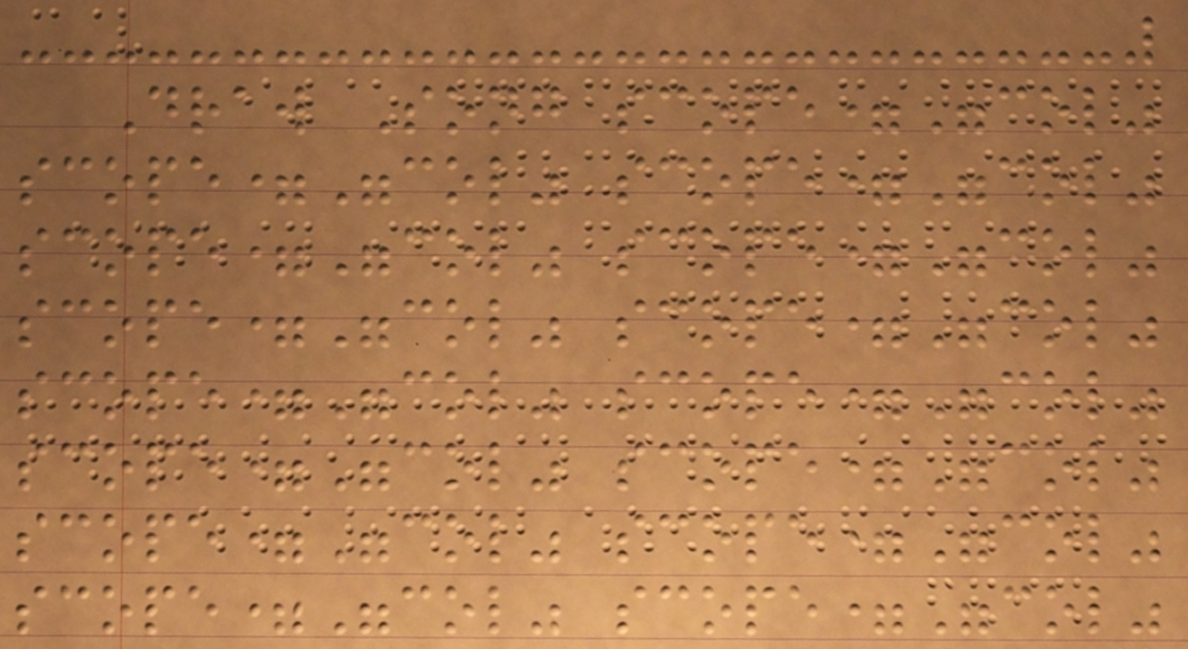Draw Song scope="col"
scope="col" scope="col"
scope="col" scope="col"
scope="col" scope="col"
scope="col" scope="col"
scope="col" scope="col"
scope="col" scope="col"
scope="col" scope="col"
